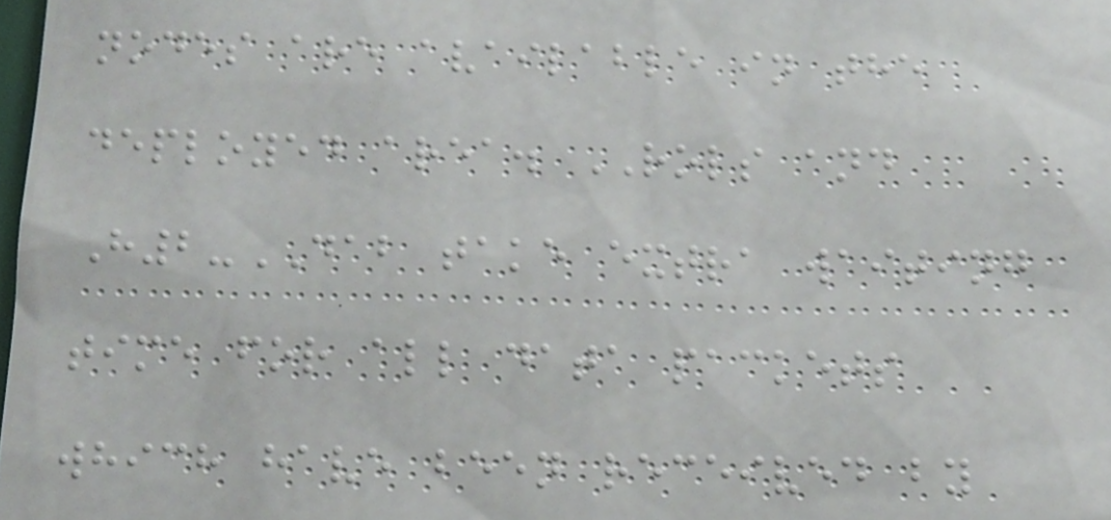nodes are available in the
deployed area. ROLS and
H2-DAB take extra waiting
time for all data packets
which have been received by
